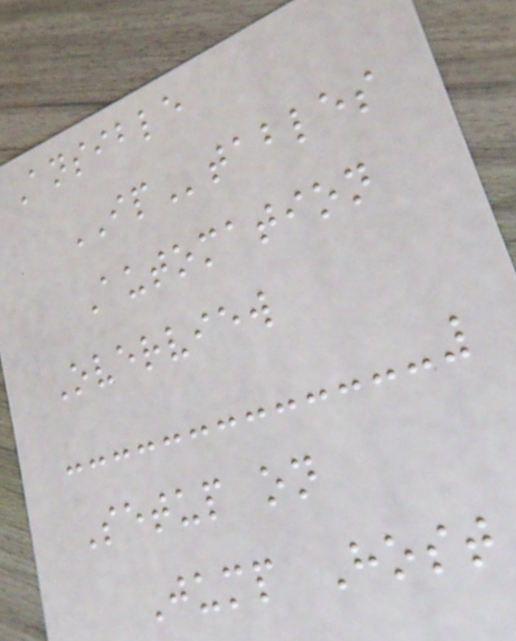Ansible
IPtables
Automation
Overview
Setup on
Jump Host
